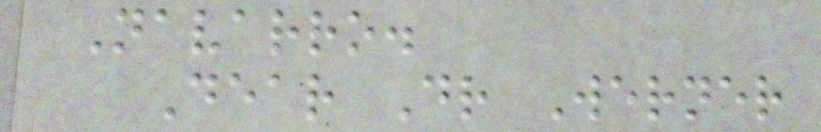Navarro.
Dear Dr Werner
